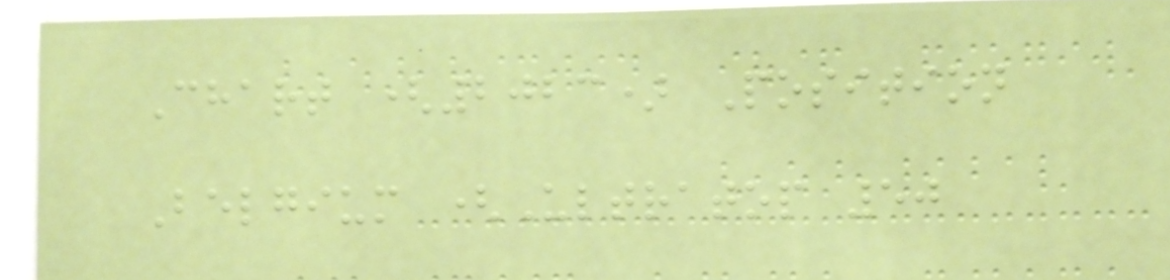Chart (2023) Position
Belgium (Ultratop 50
